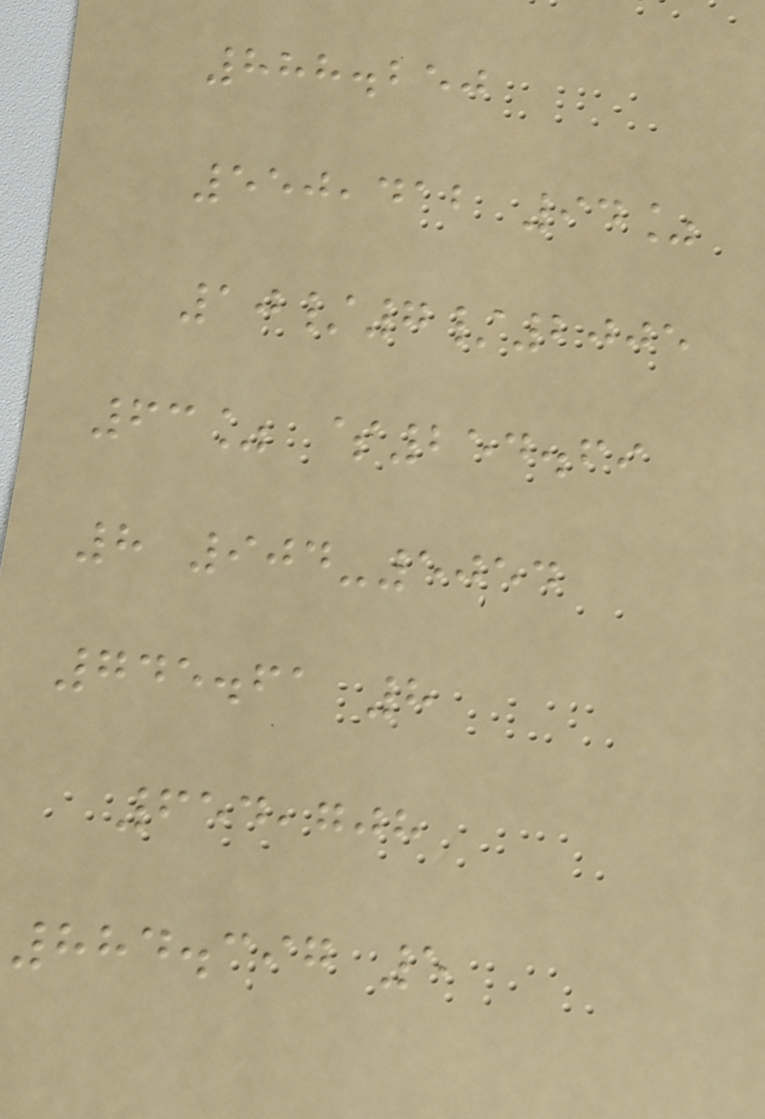888.250
550,412 94%
10/7/2005
63% $254.69
8 904-5054
745.61 8
654,708
884.397 5
